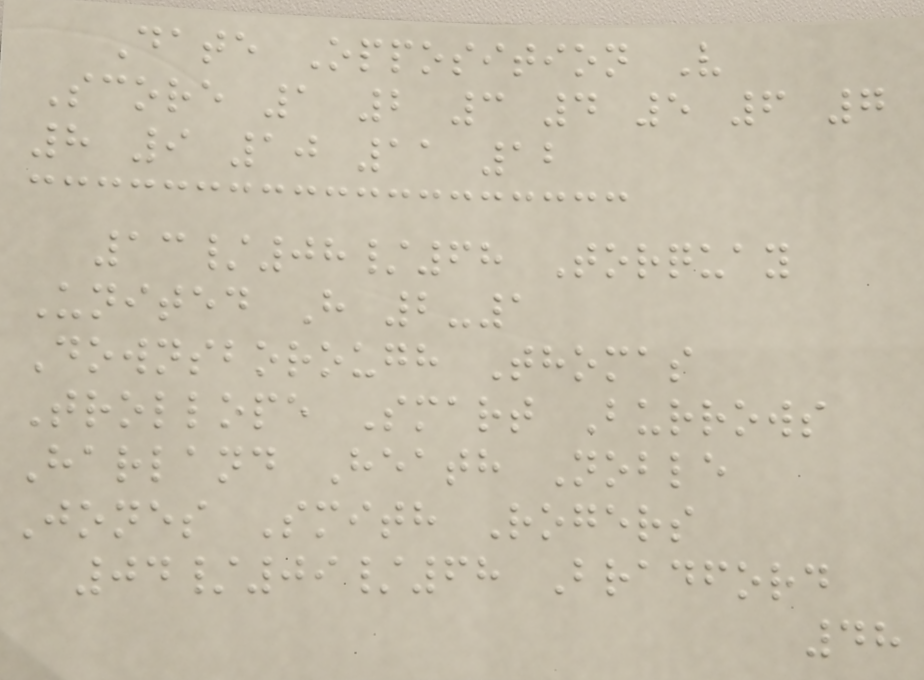Date Opposition V
Score 1 2 3 4 5 6 7
8 9 10 11 12
13/08/68 Torquay
United H 2-1
Downsborough Thomas
Trollope Smart Burrows
Harland Heath Noble
Jones Smith Rogers
04/09/68 Bradford
48
